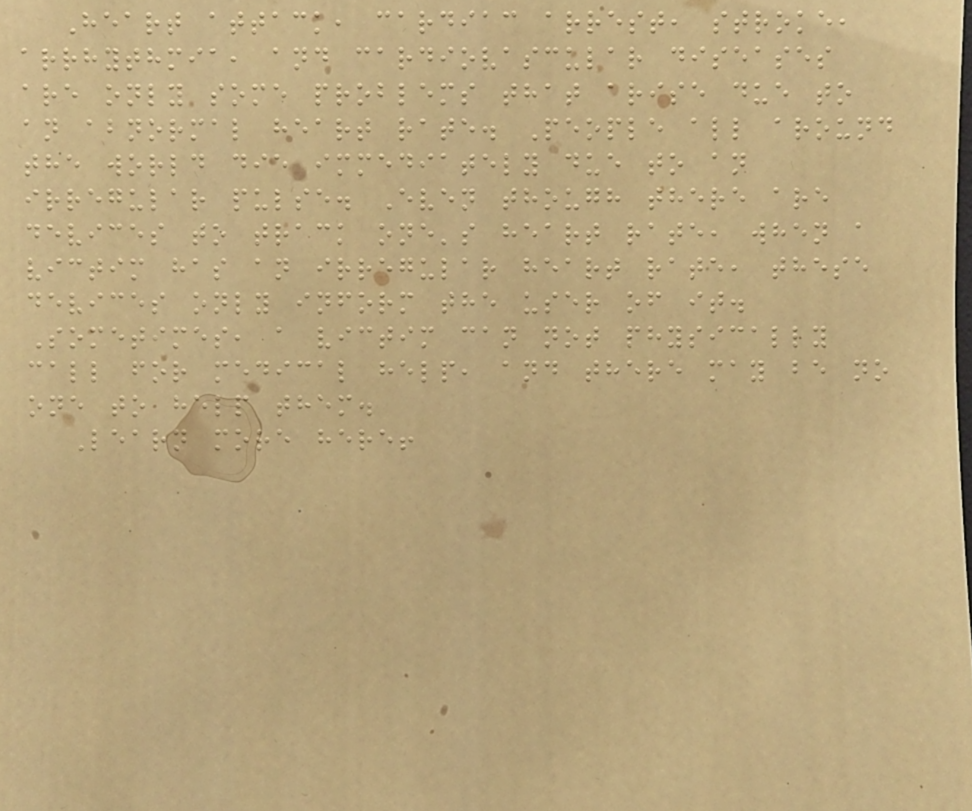Heart attack, cardiac arrest, stroke,
arrhythmia, and cardiovascular diseases
are only some problems that arise due to
an abnormal heart rate. People all around
the world die immediately due to an
irregular pulse. Even though there are
devices to track one's heart rate, when a
victim has an irregular heart rate, these
devices only inform the user of it.
Sometimes, a victim can not physically
call for medical help, and there may be no
one to help them.
Learn more here!
